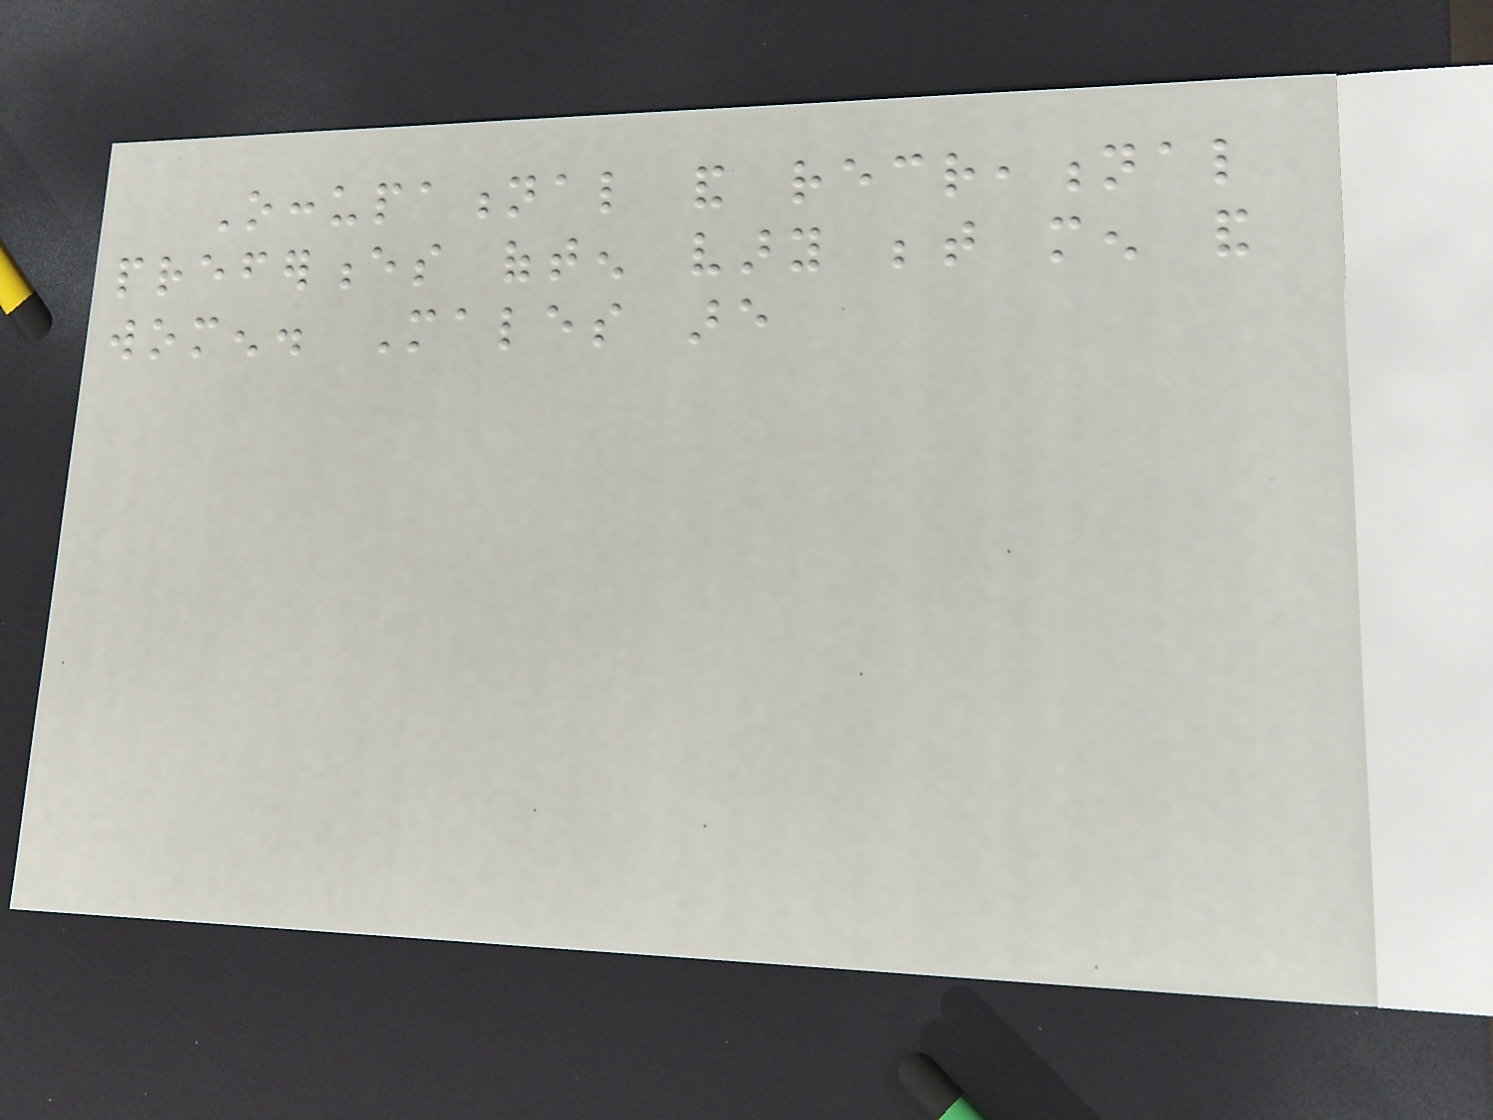Occupational and recreational
preferences often vary between men and
women. Males are
